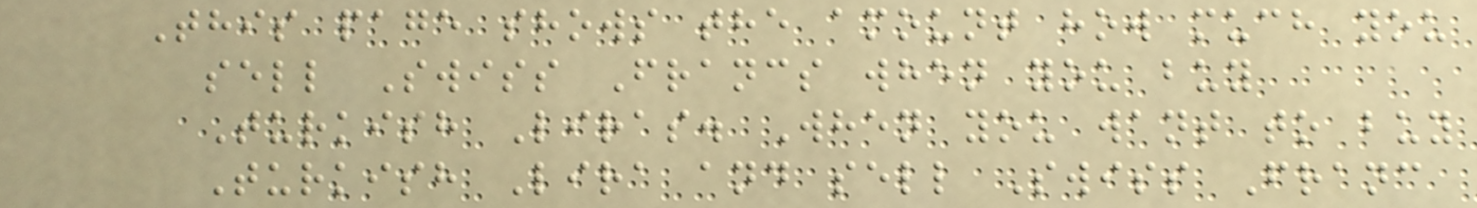This page shows the amount how much you
sell Swiss Francs when you buy
Turkish Liras. When you want to buy
Turkish Lira and sell Swiss Franc
